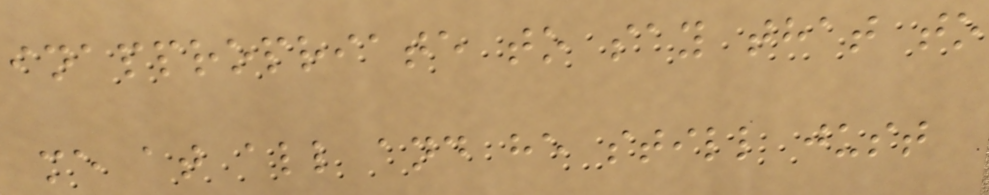inappropriate to say that to
me at all and he still just
